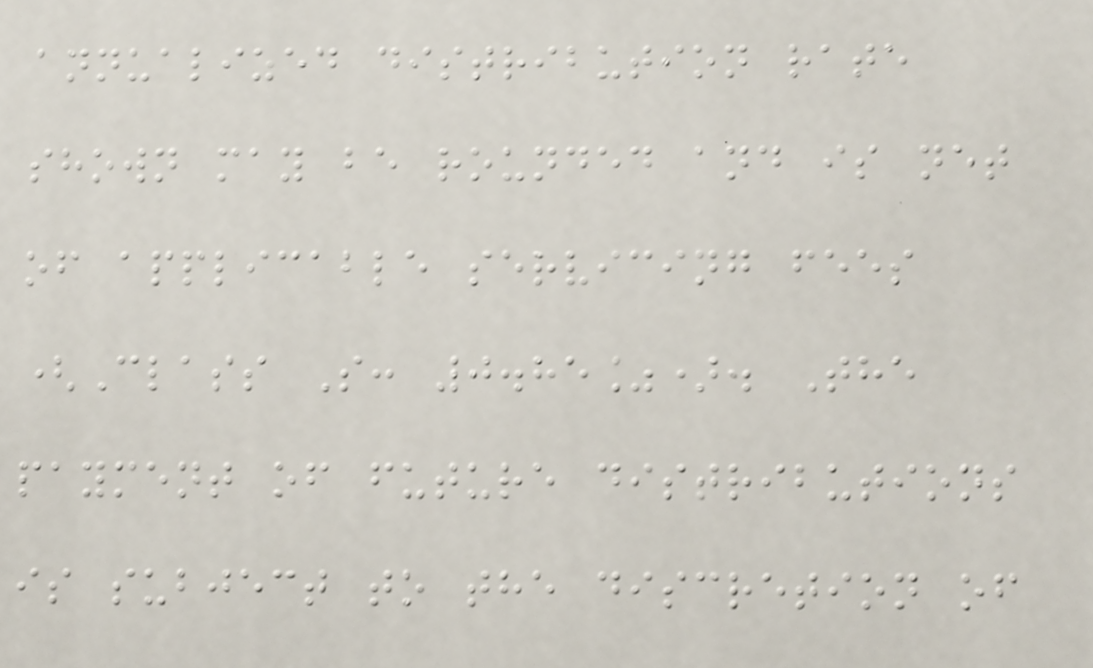annualized distribution rate
shown may be rounded and is net
of applicable servicing fees
(Class S: 0.85%). The
payment of future distributions
is subject to the discretion of
